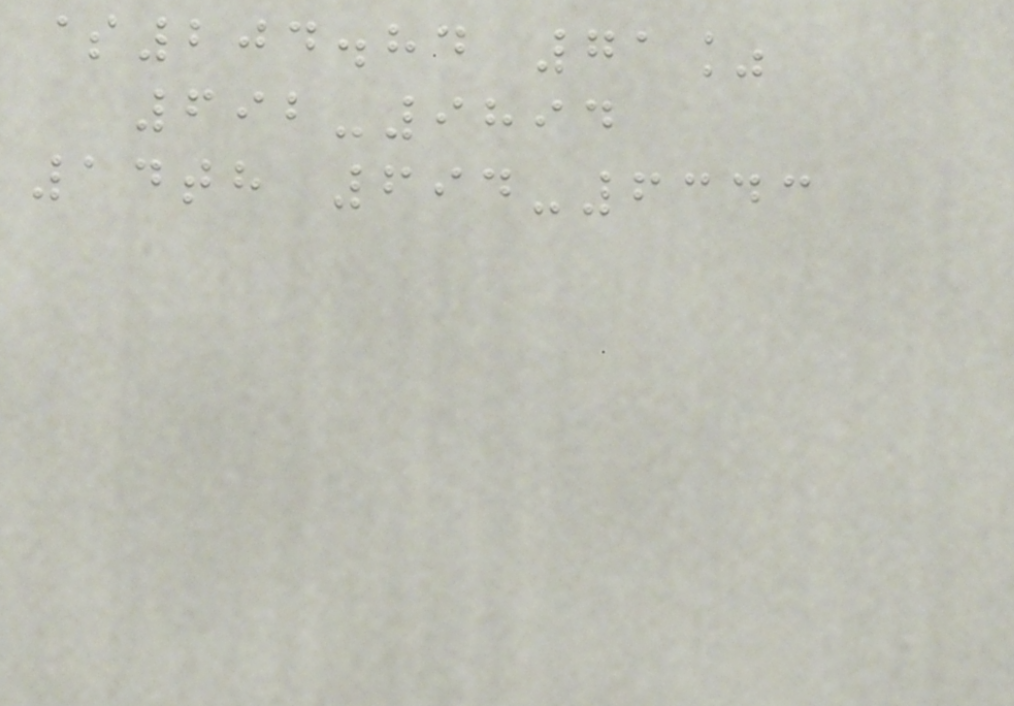$204.84 71%
692-9894
14th 694-6343
